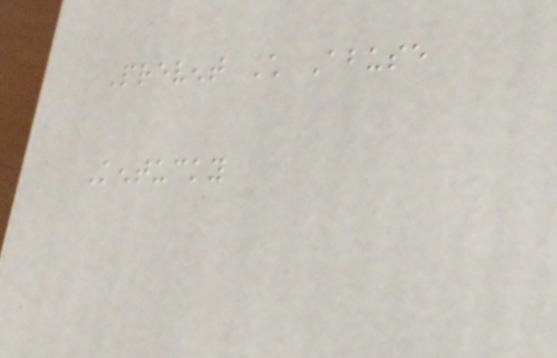Prevent Child Abuse
Kentucky
